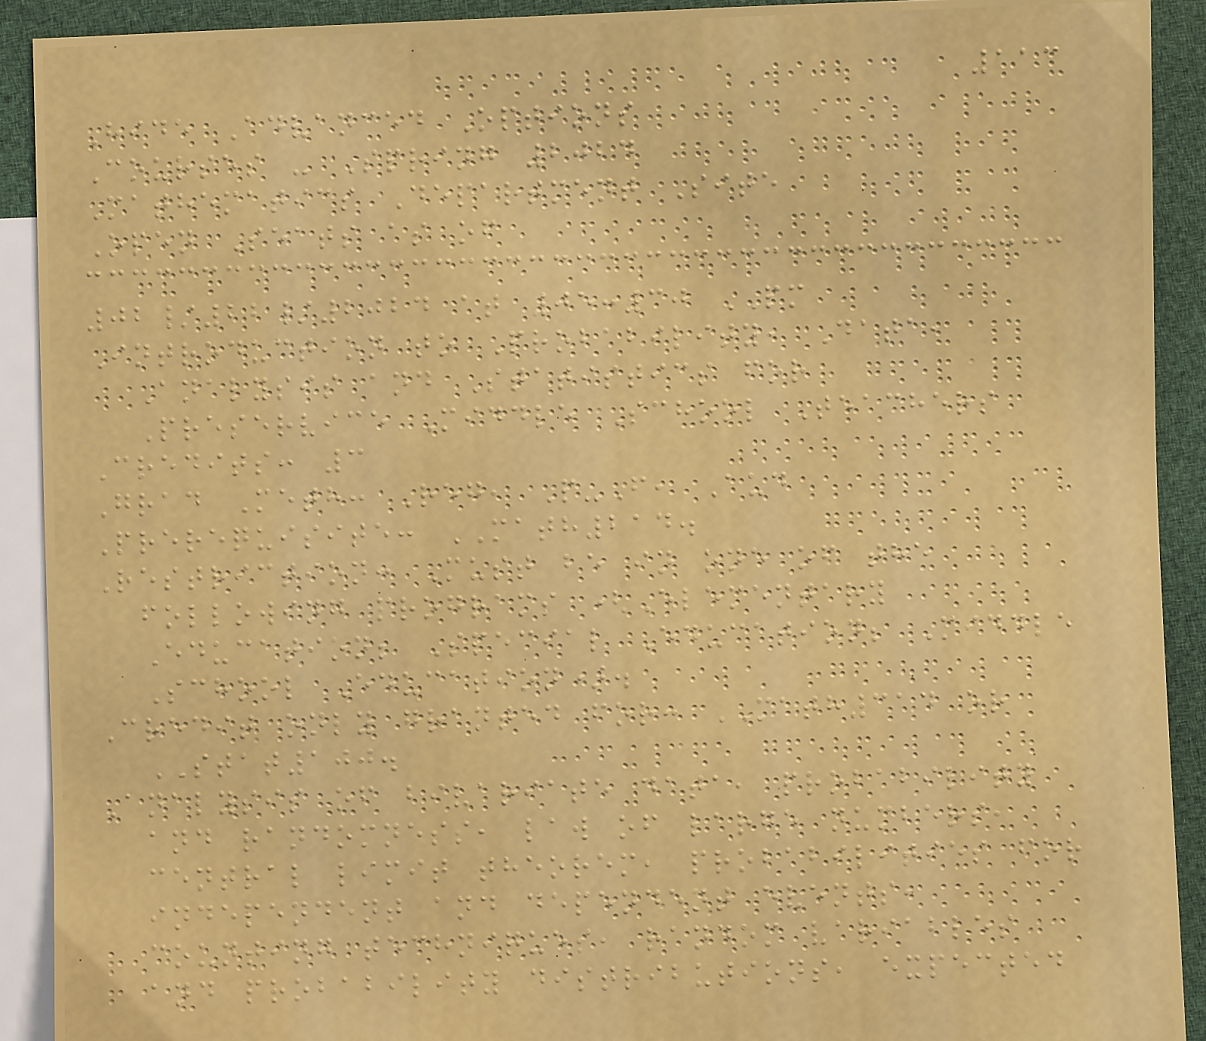113
Hide Advanced Options
Courses - Spring 2024
Mathematics Department Site
Open Seats as of
02/22/2024 at 05:30 PM
Introduction to Probability, Data,
Analysis and Statistics for
Preservice Middle School Teachers
Credits: 3
Grad Meth: Reg, P-F, Aud
Prerequisite: MATH214.
Restriction: Must be in one of the
following programs (Elementary
Education; Special Education; Middle
School Education).
Credit only granted for: MATH314 or
STAT100.
Analysis of bivariate data, probability
and randomness, law of large numbers,
central limit theorem, probabilities for
independent and dependent events,
counting techniques, random variables
and probability distributions, expected
